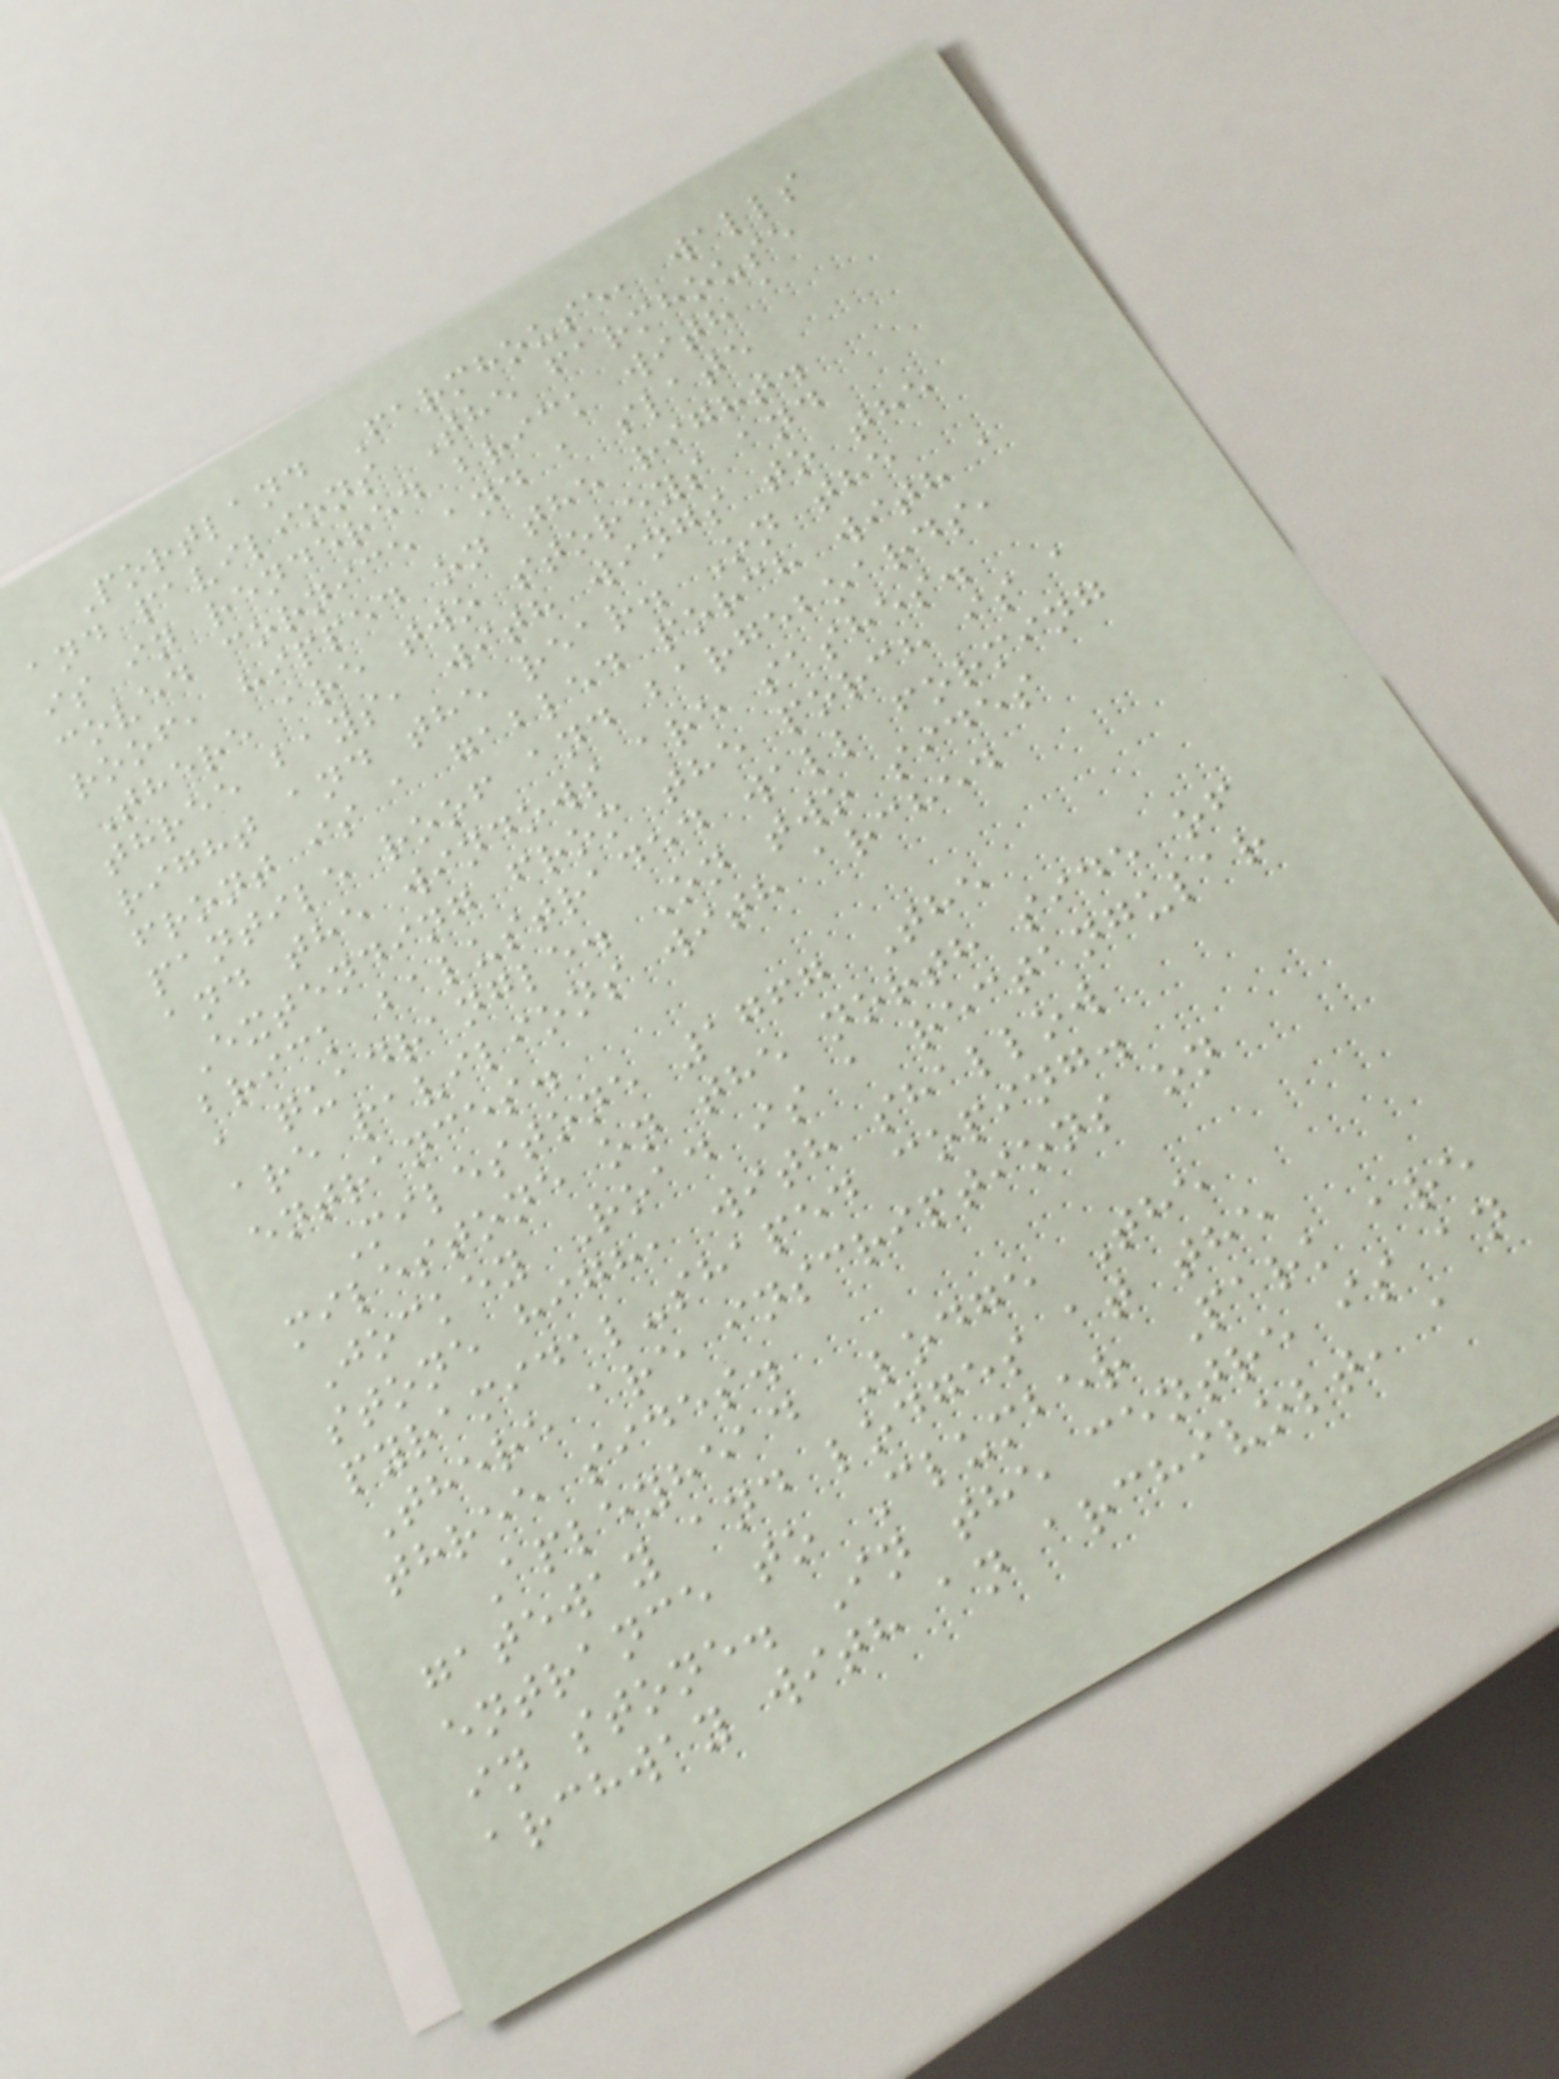Portland Farmhouse, walls
and pavilions The farmhouse
is in rendered brick with a
coved cornice and a slate
roof, hipped on the right.
There are two storeys and
three bays, with wings to the
right and the rear. On the
front is a gabled porch with a
pantile roof and bargeboards,
and the windows are sashes.
Extending from the porch is a
brick balustraded wall forming
a quadrangle. On two sides
are pavilions with arched
entrances.
Milestone 1767 The
milestone on the north side of
Jockey Road is a rectangular
stone high, with shallow
pyramidal-shaped coping.
There are inscriptions on
three sides.
Apleyhead Lodge The
gateway and lodges at the
entrance to Clumber Park are
in stone. In the centre is an
archway with an archivolt, a
